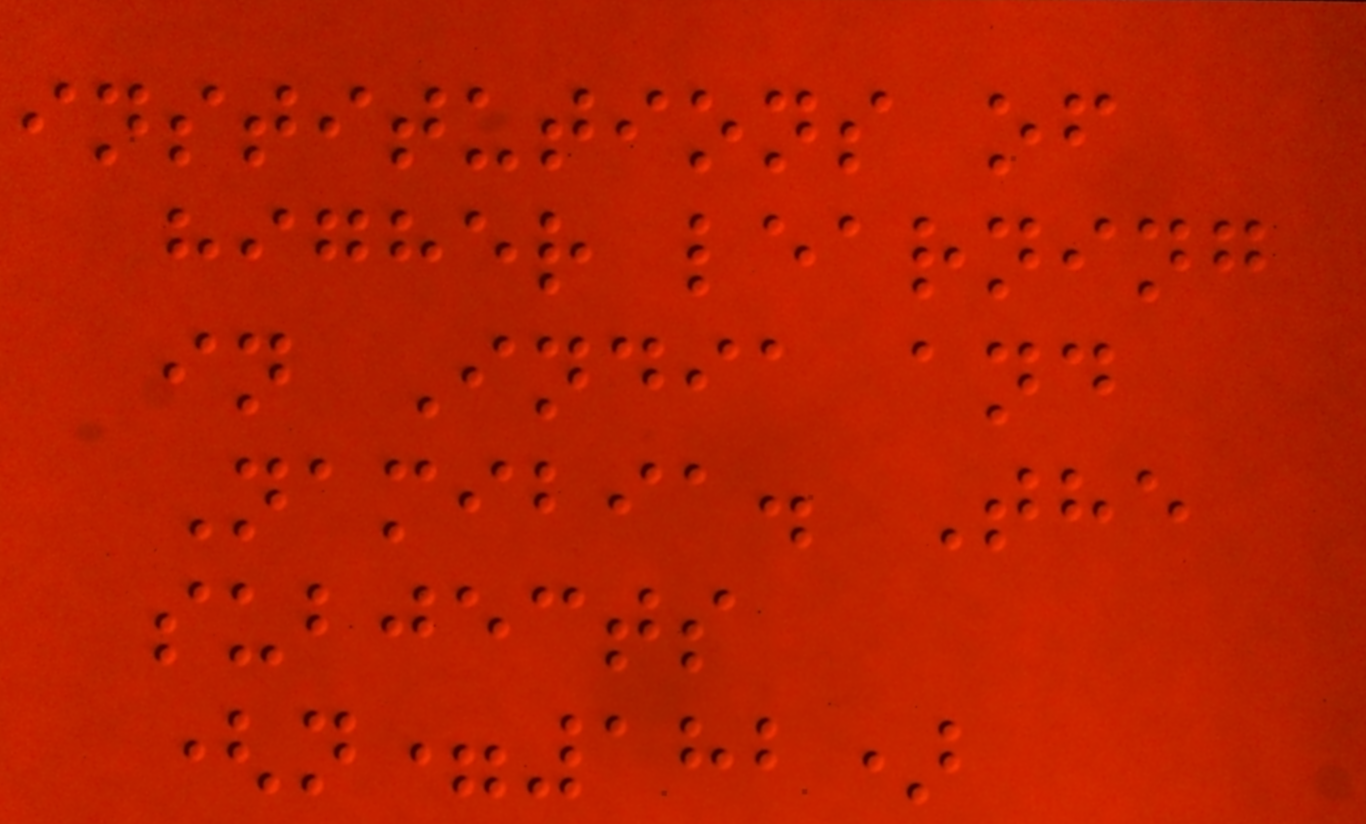institutions of
higher learning
in India and
Namibia. The
subjects
(n=182)
